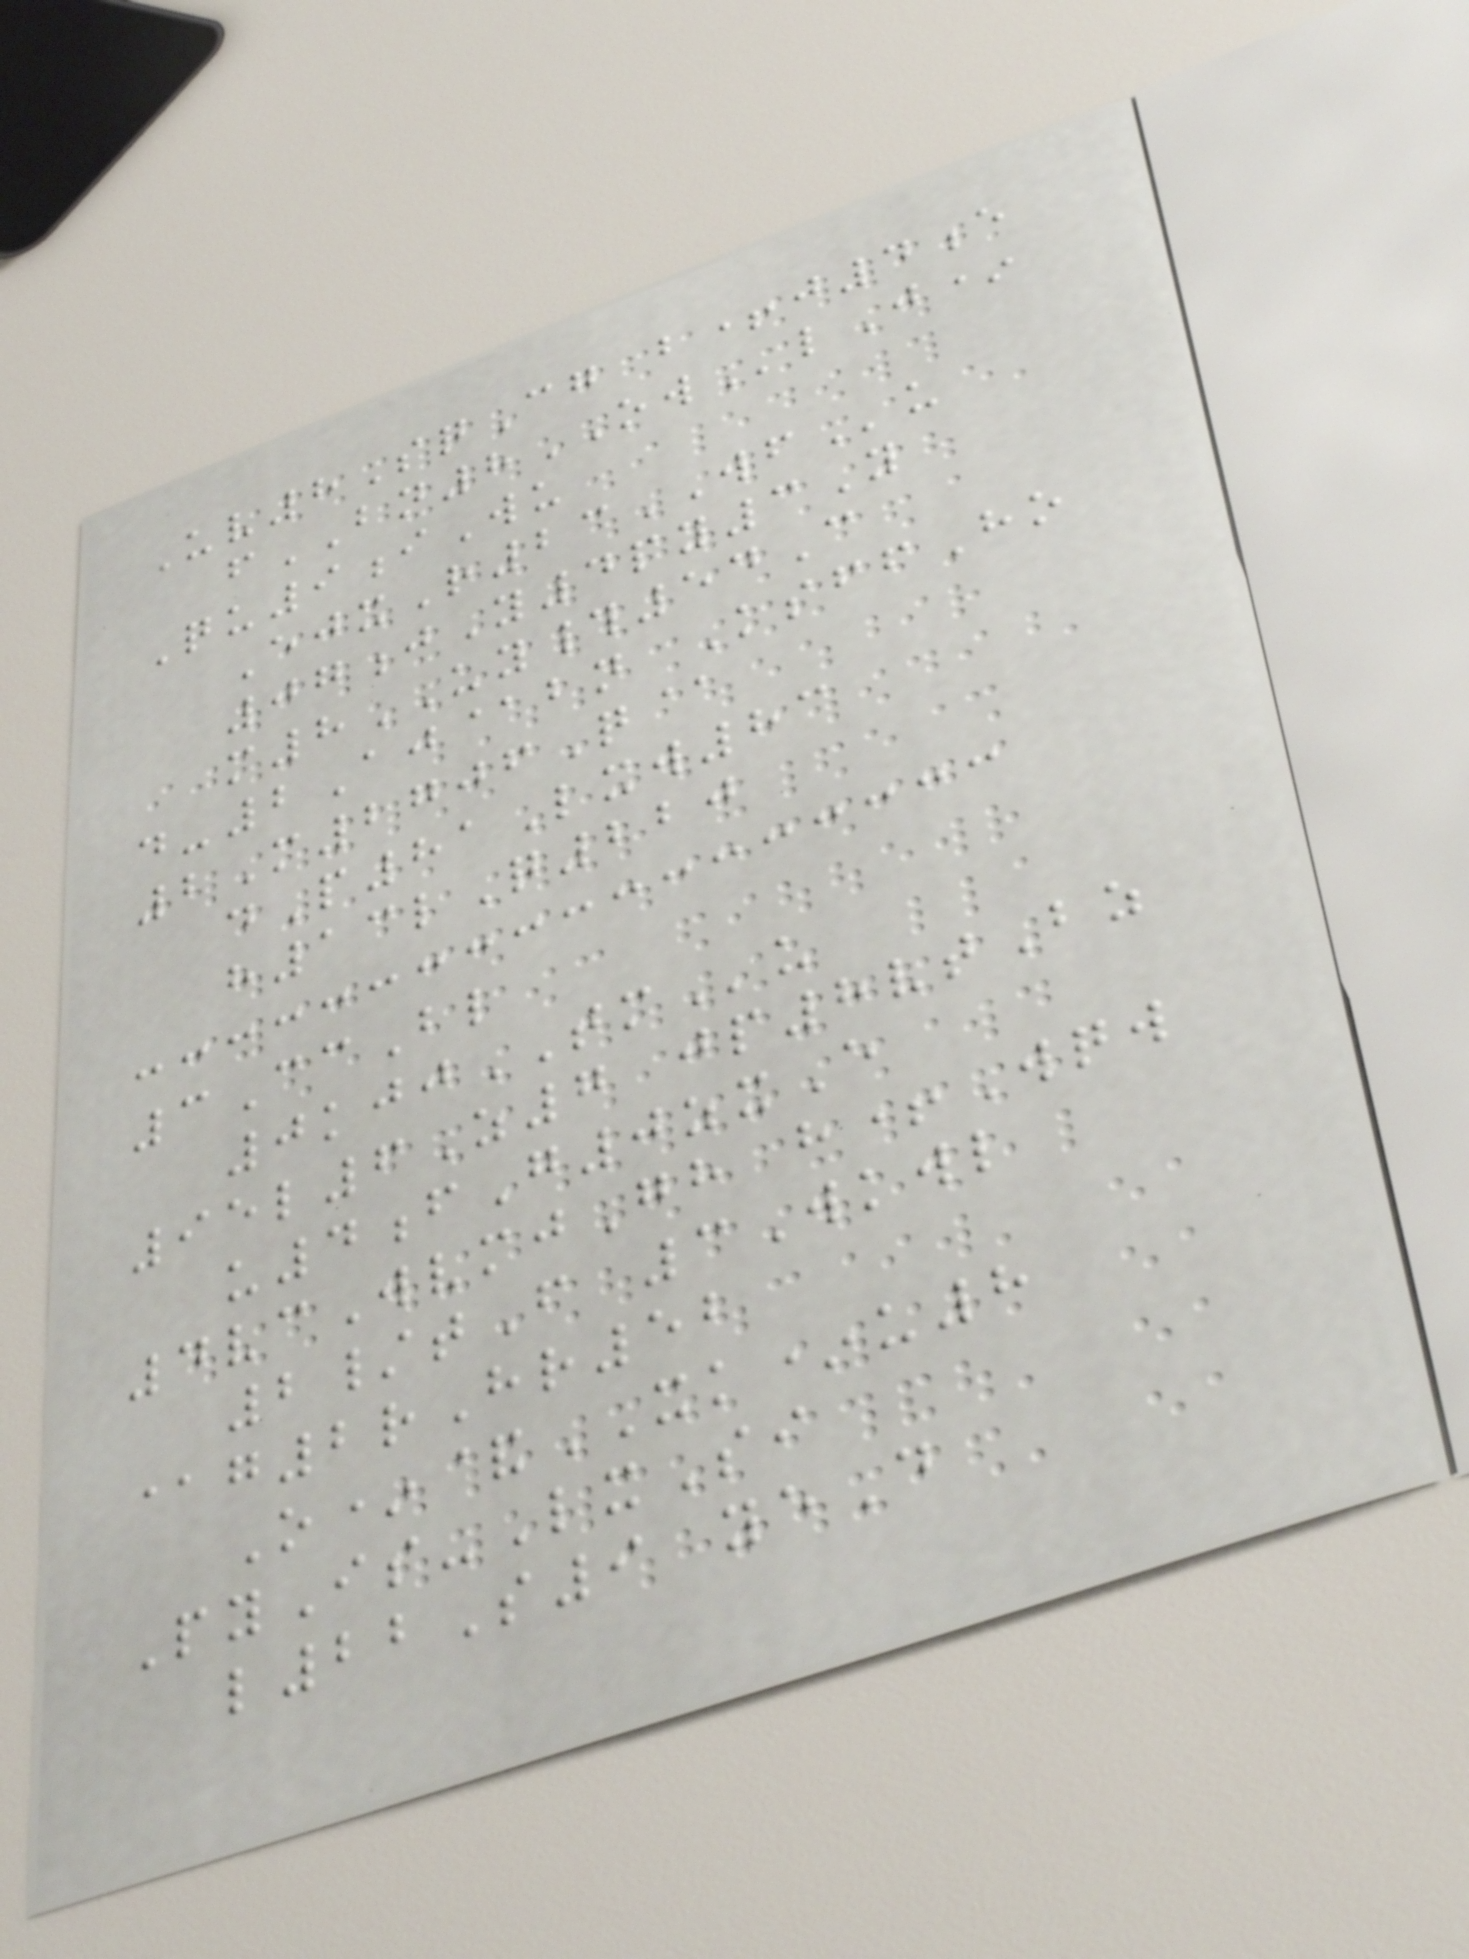Uv8SqCg b+j4e
fBN8OWlJ*
Qu9iWu
EjxR23WFu
07jY4py3Y
m8UY#54C
d-2Aj@bn KsffHo
2M2706Q@
dP81Lxw83
h13lQ220
3CcBl
0kjjTMu
95l6Z7 jp8vtBz
u4fG0zxE
4vcWvmjGh h+Wqw
2/tF 3Wkwl
@g2rHr52
O*&XK*u8
PyIs-LxSi
l22S9 yeD
